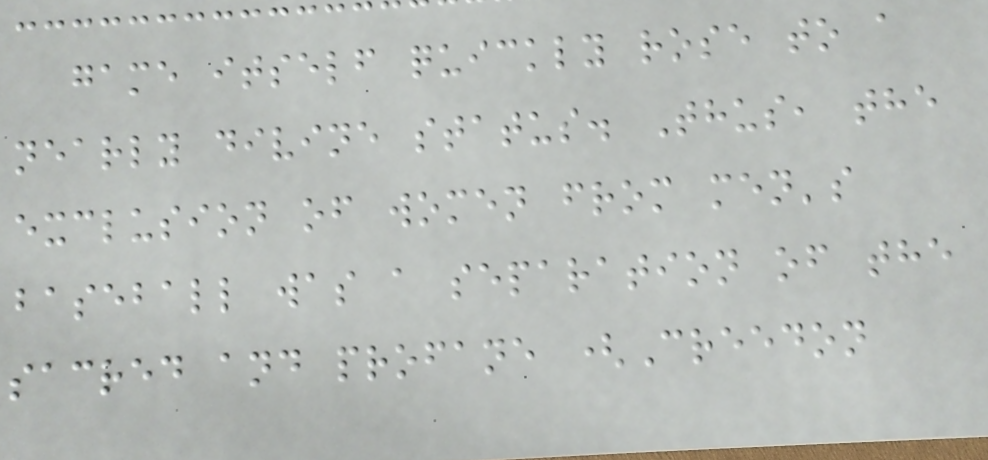game itself quickly rose to a
nearly divine status. Thus, the
exclusion of women from men's
baseball was a separation of the
sacred and profane (Creedon
